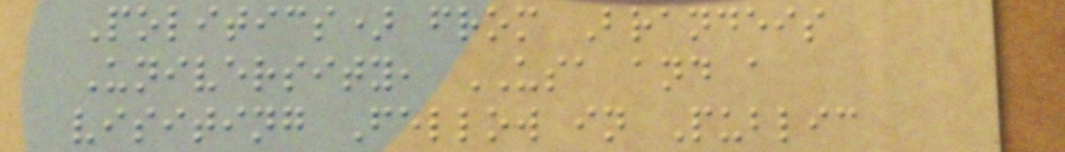Politics) from Brandeis
University, USA and a
visiting Fellow in Public
